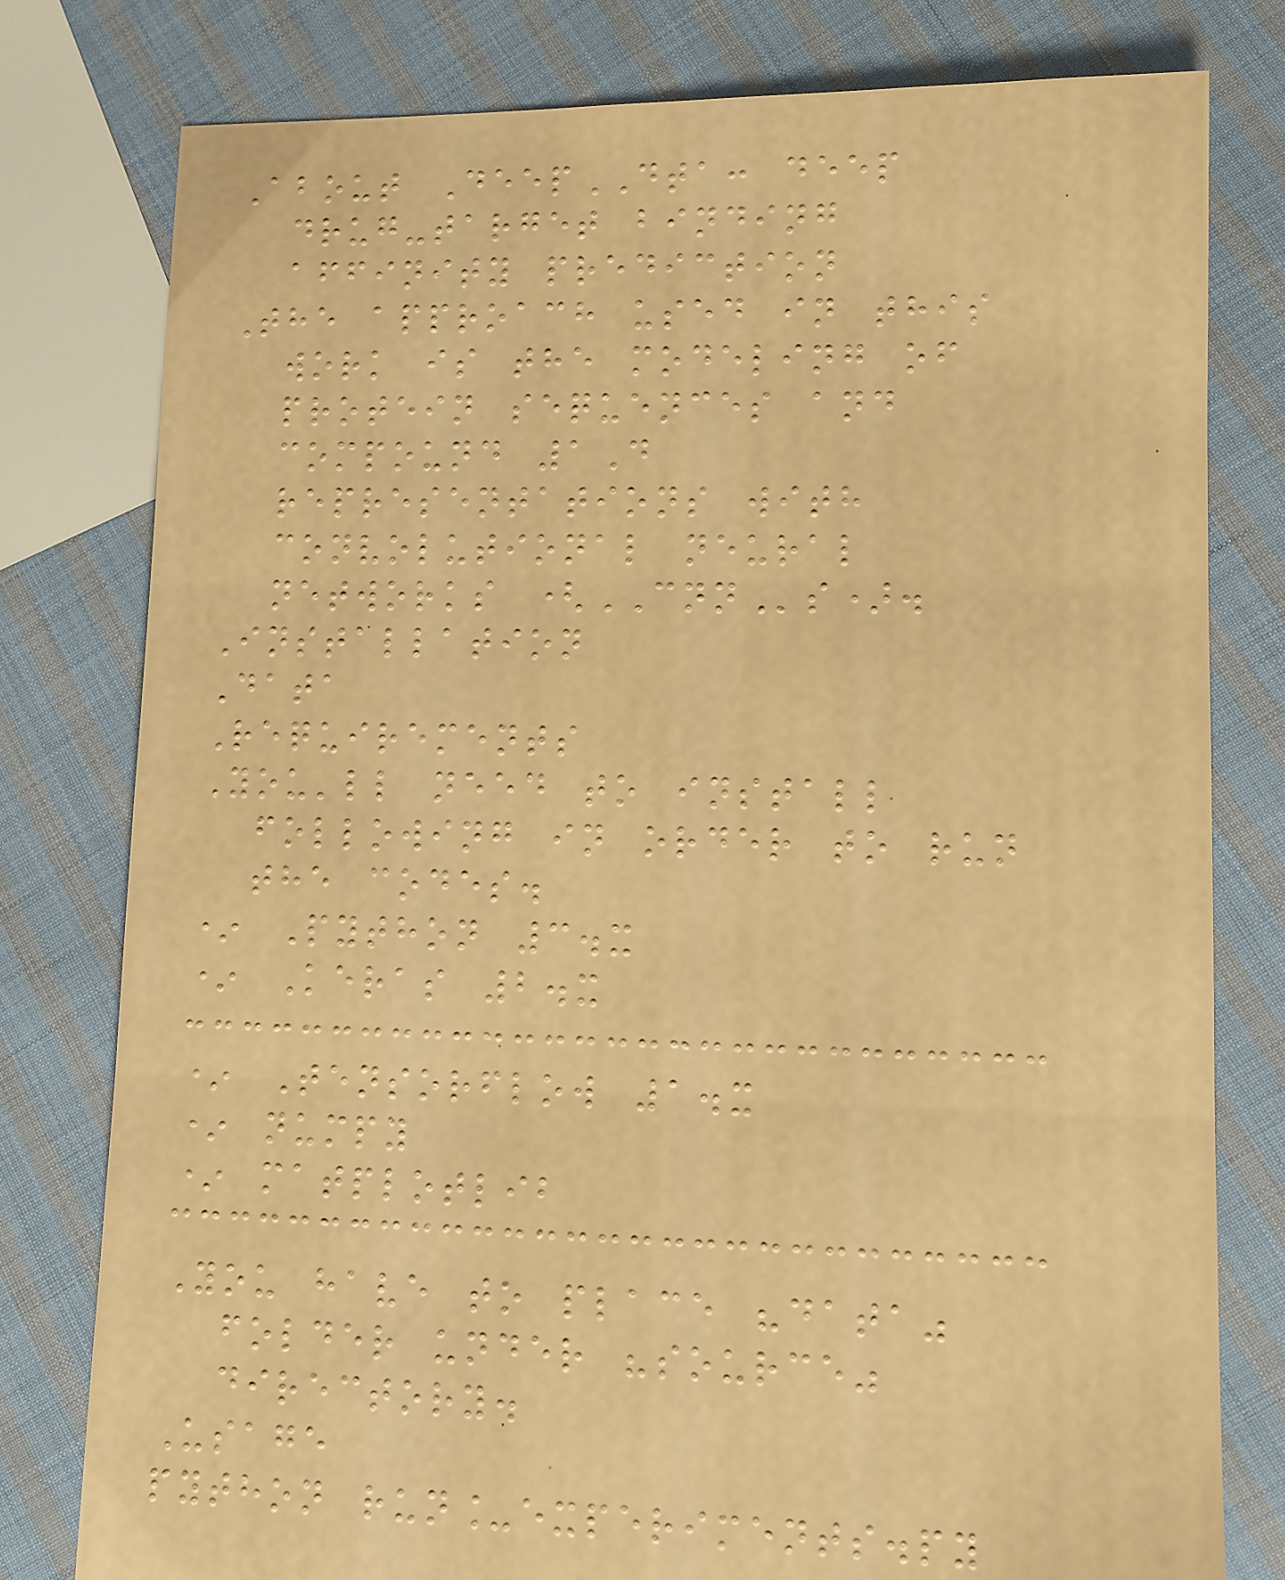About DeepDTA: deep
drug-target binding
affinity prediction
The approach used in this
work is the modeling of
protein sequences and
compound 1D
representations with
convolutional neural
networks (CNNs).
Installation
Data
Requirements
You'll need to install
following in order to run
the codes.
* Python 3.x
* Keras 2.x
* Tensorflow 1.x
* numpy
* matplotlib
You have to place "data"
folder under "source"
directory.
Usage
python run_experiments.py
